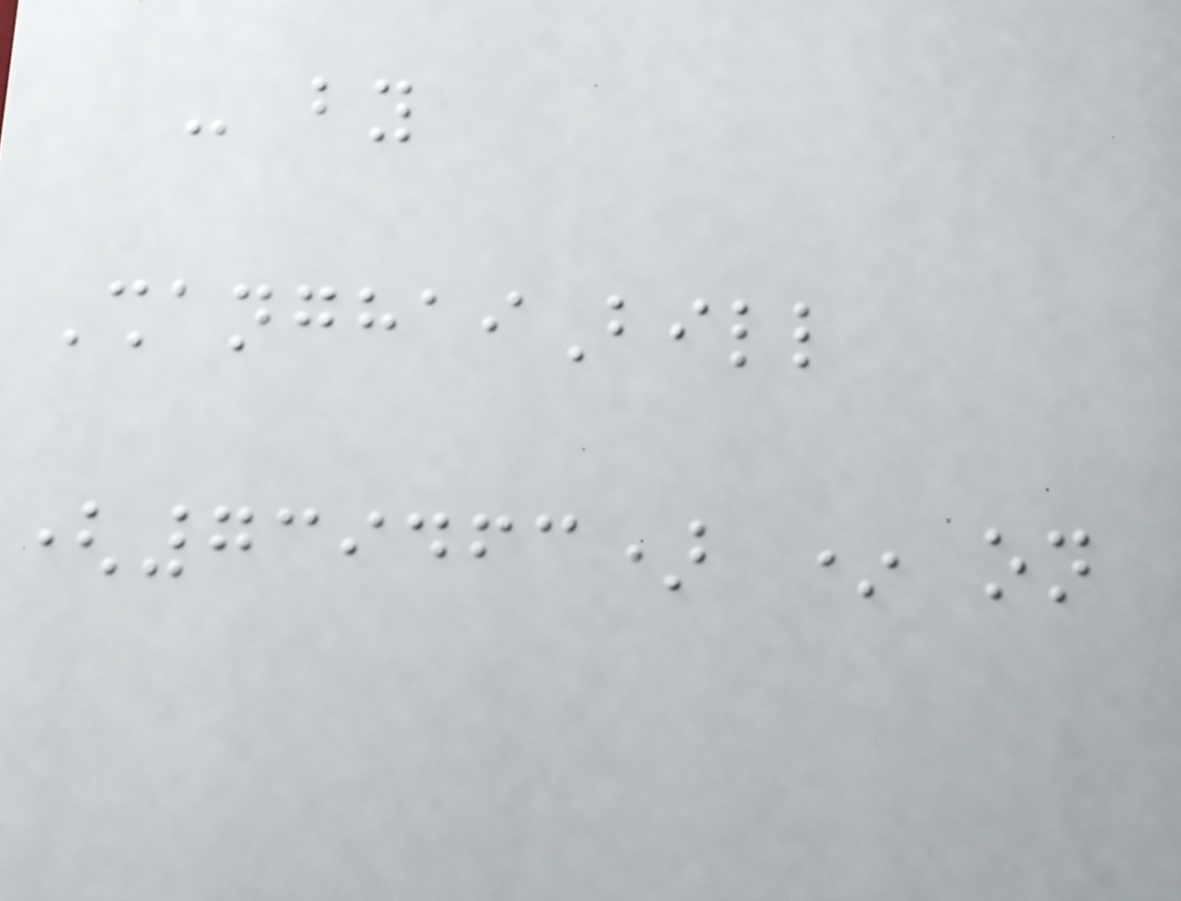- by
ShanghaiBill
(739463) * on
